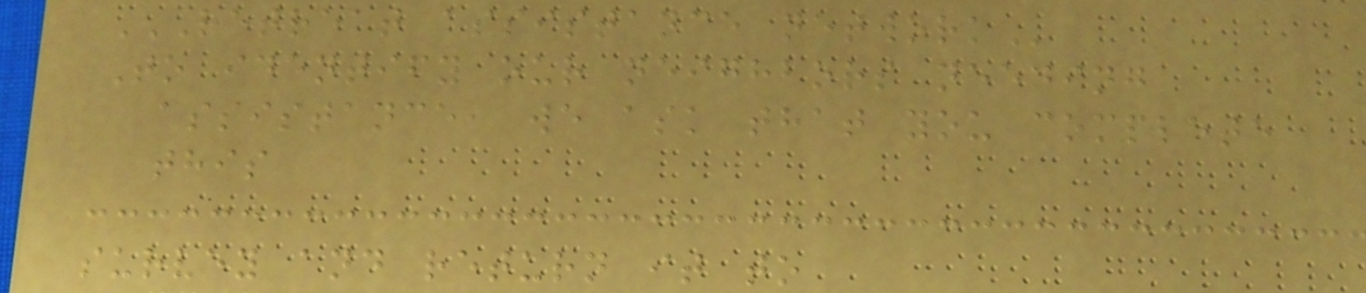RETREAT ASSISTANCE NETWORK
To identify our neighbors needing
assistance, we ask that you complete
this
survey and return it to
